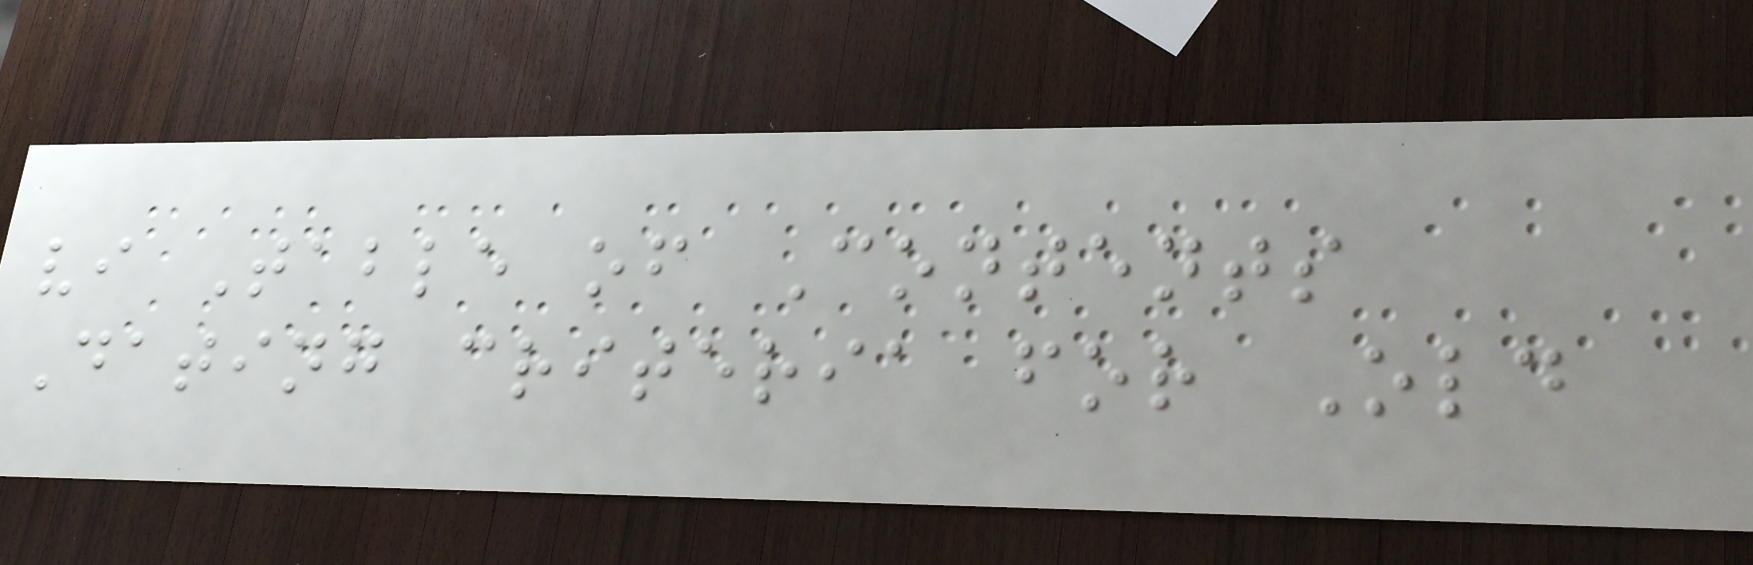vi Table of Contents
Dating criteria for Old
